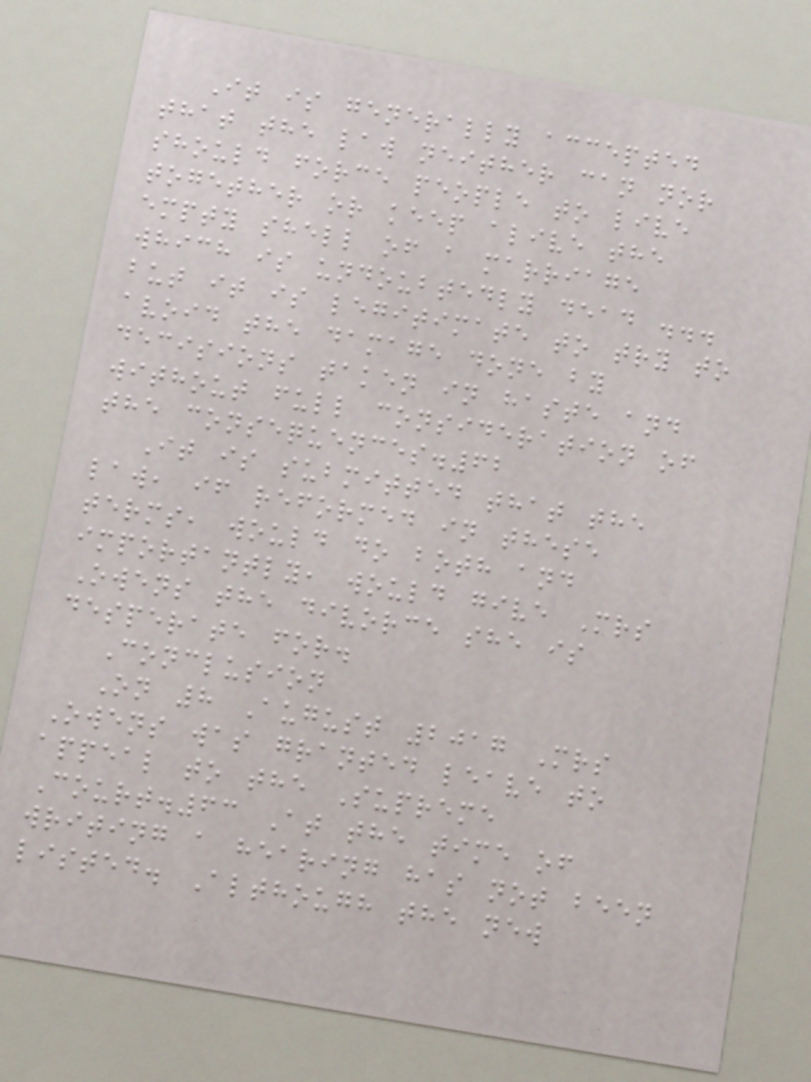It is generally accepted
that the law neither can nor
should force people to live
together or keep alive the
empty shell of a marriage
which is undoubtedly dead ...
but it is legitimate to try to
avoid the damage done by
decisions taken in haste and
without full consideration of
the consequences.62
It is submitted that the
law, if reformed in these
terms, would do both and
importantly, would give Mrs
Owens the divorce she is
desperate for.
Conclusion
On 8 August 2017 Mrs
Owens was granted leave to
appeal to the Supreme
Court.63 At the time of
writing a hearing has not been
listed. Although the new
